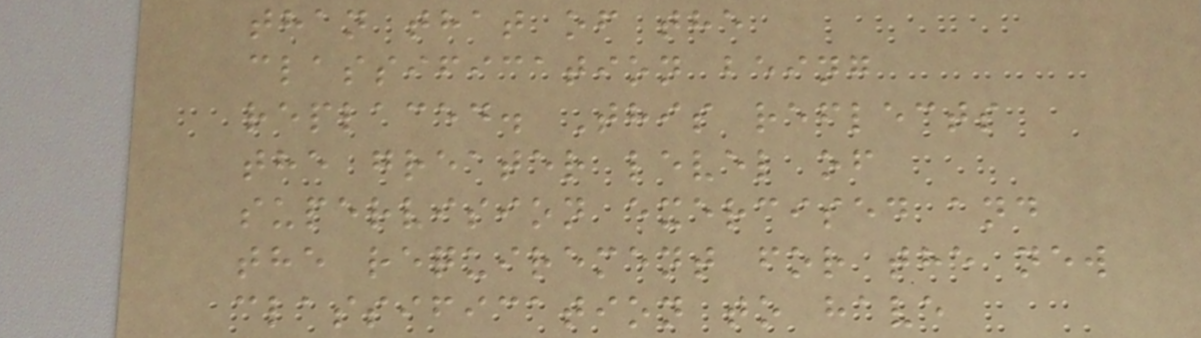than that of the
classification being
replaced. This reflects
the greater level of
supervision exercised and
the requirement for the new
classification to have
